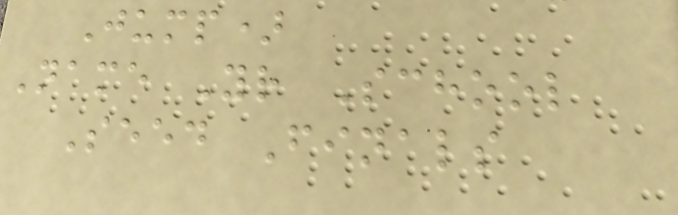Jump)
Name Yr School
Seed Finals
